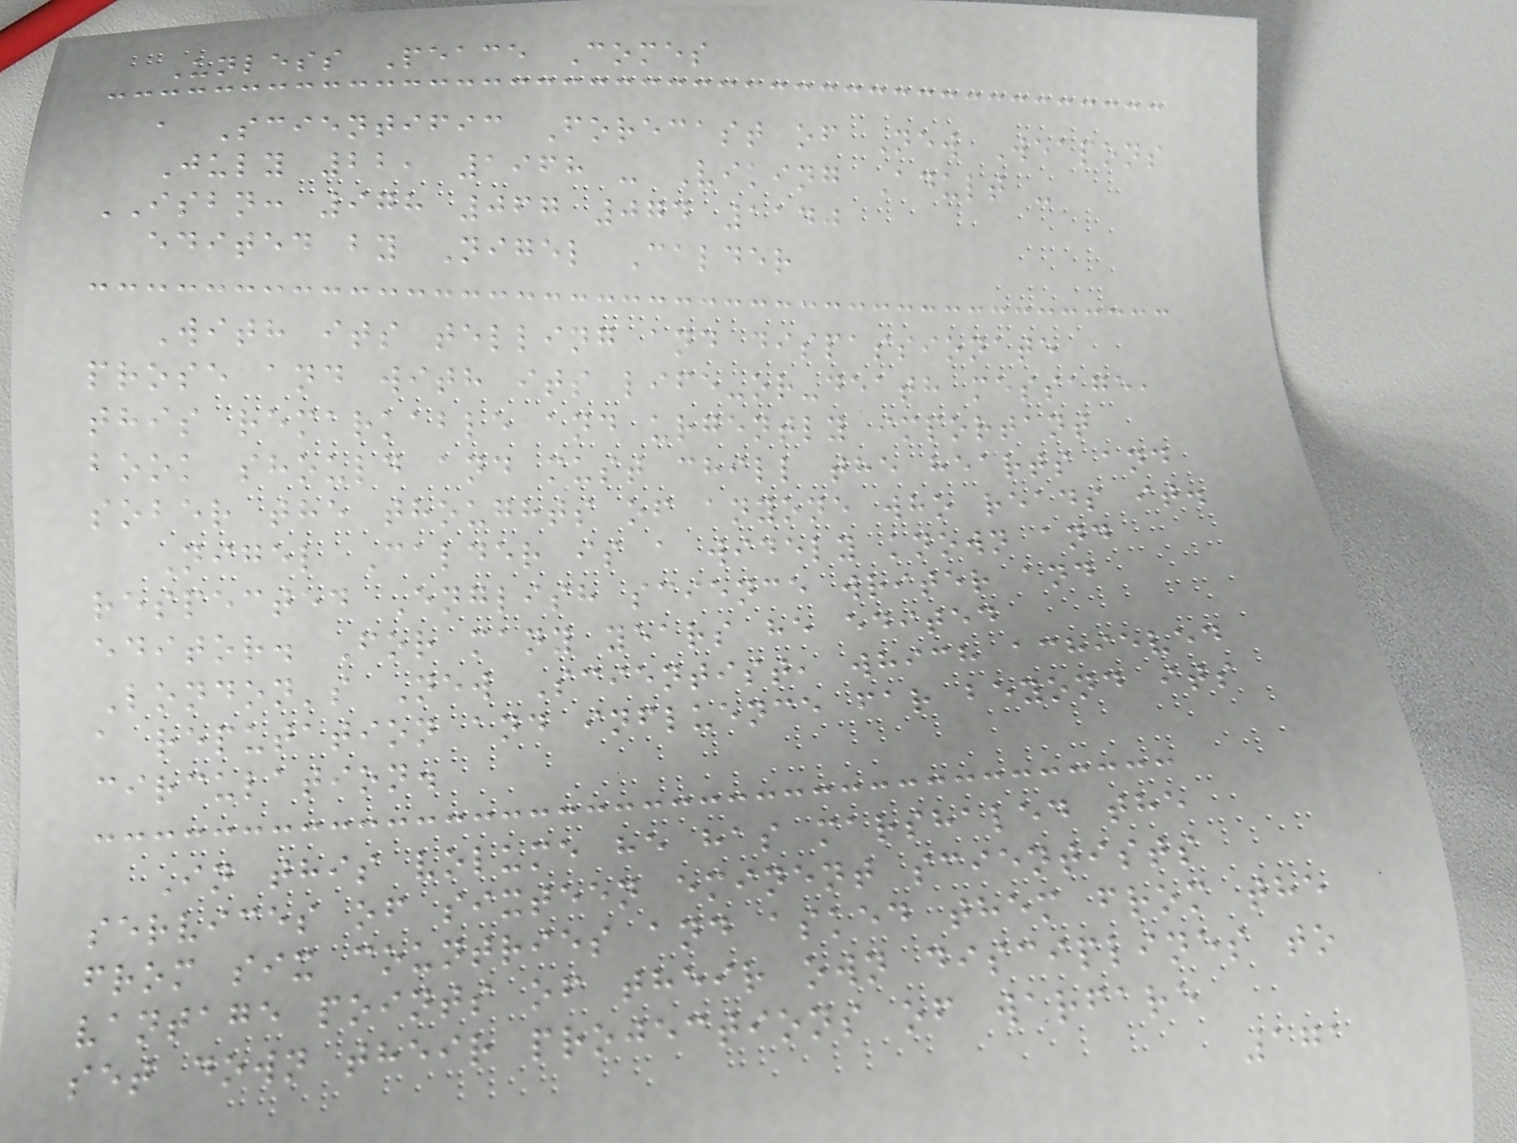Unless Peace Comes
a Scientific Forecast of New Weapons
July 22, 1968 - Viking Adult -
ISBN: 978 067 074 1140
edited by Nigel Calder
With its telling and dispassionate
prose and with its life-or-death message,
this remarkable and urgently important
book should and must chill the hearts and
sober the thoughts of anyone who reads it.
Nigel Calder is a widely known and
respected English science writer and
editor. For many years he edited
London's New Scientist, which achieved
a reputation and influence far beyond its
circulation.
In this volume he has marshaled the
services of sixteen eminent scientists
from six countries and asked them from the
vantage points of their own disciplines to
set down their projections of warfare
171
